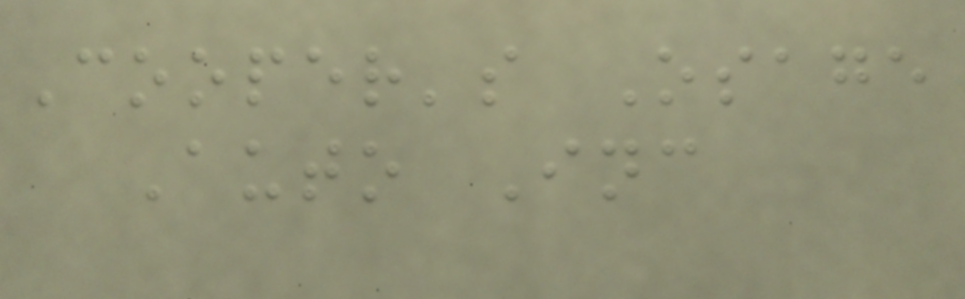Cooper's Osage
Auto Inc
